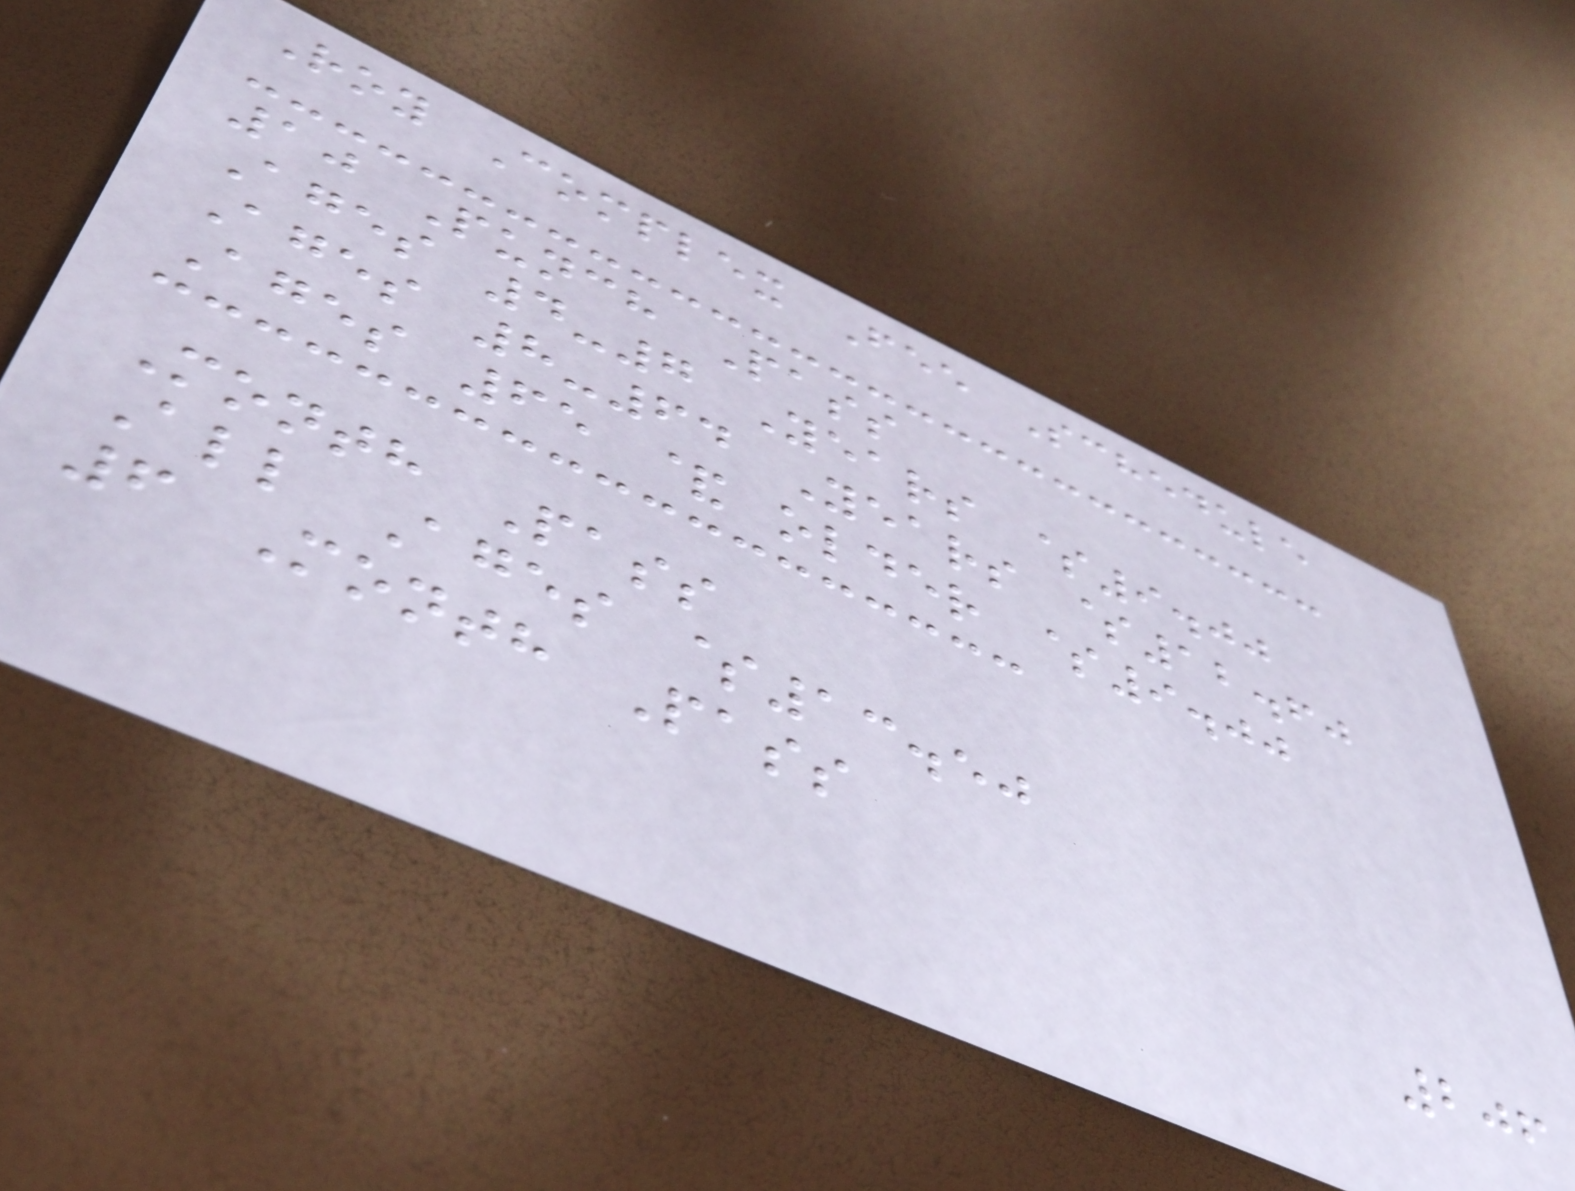Roy Complex Fee Schedule
10 Punch Pass
Ages 4-7 Years $9.00
Ages 8-64 Years $12.60
Ages 65 & older $9.00
Month Pass
All Ages $13.50
6 Month Pass
206
